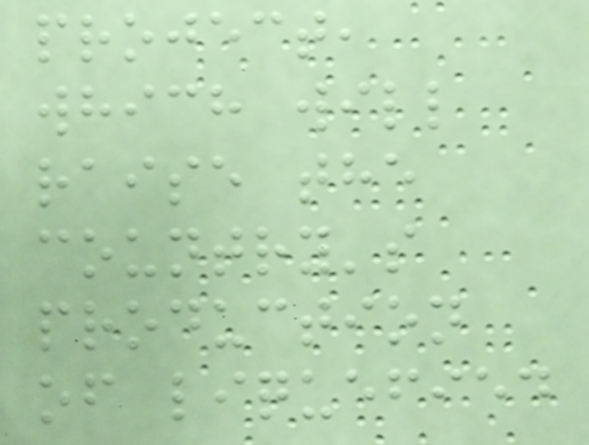project,
which will
raise the
country's
production
of liquefied
